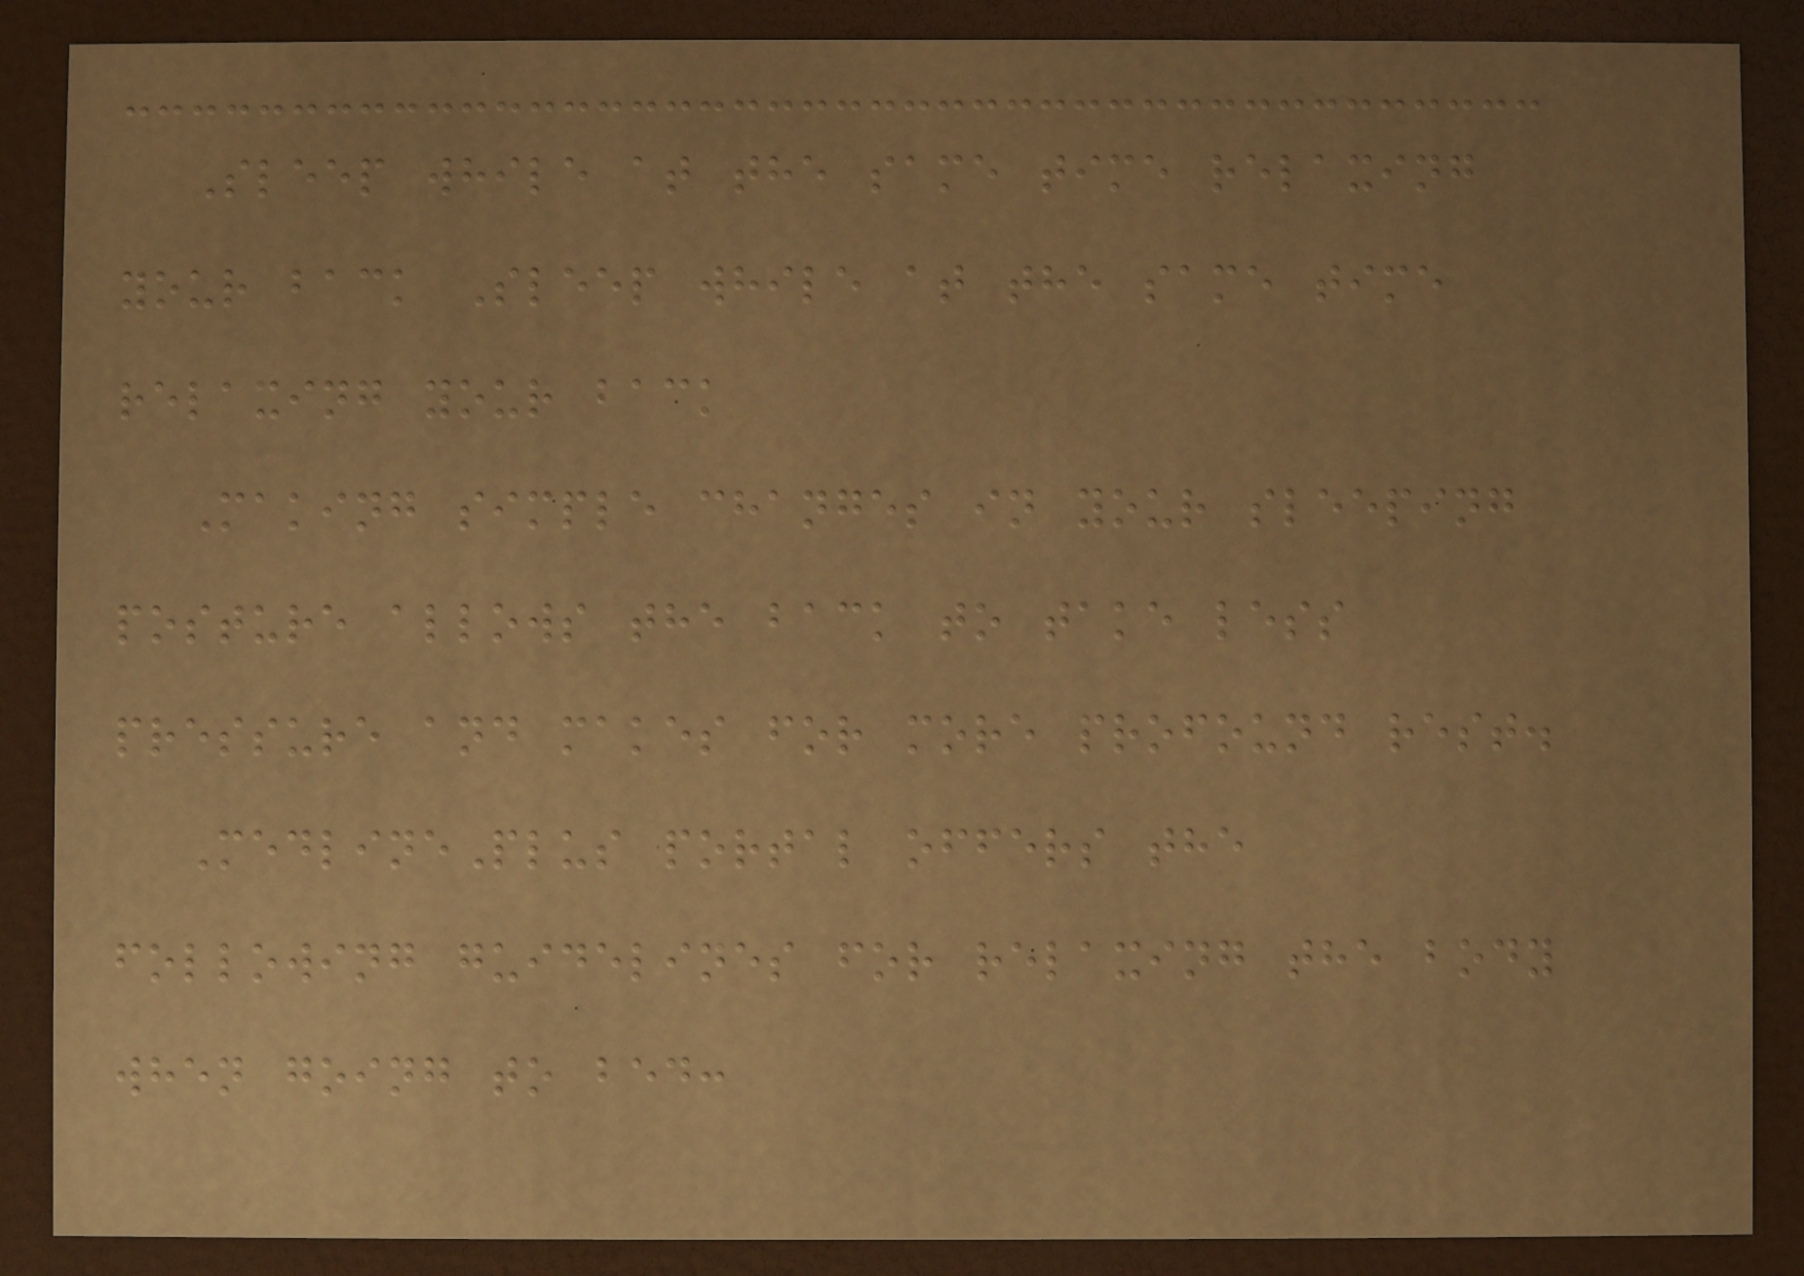Sleep while at the same time relaxing
your back Sleep while at the same time
relaxing your back
Making simple changes in your sleeping
posture allows the back to take less
pressure and makes for more profound rest.
MedlinePlus portal offers the
following guidelines for relaxing the body
when going to bed:
